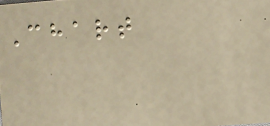Chart
